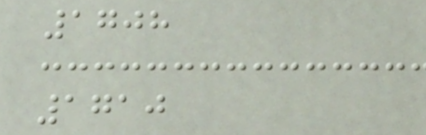1708
1710
